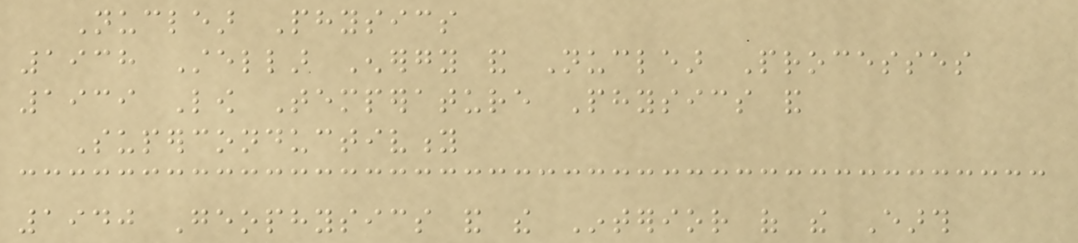Nuclear Physics
1938 Stellar Energy and Nuclear Processes
1939 Low Temperature Physics and
Superconductivity
1940 Geophysics and the Interior of the Earth
